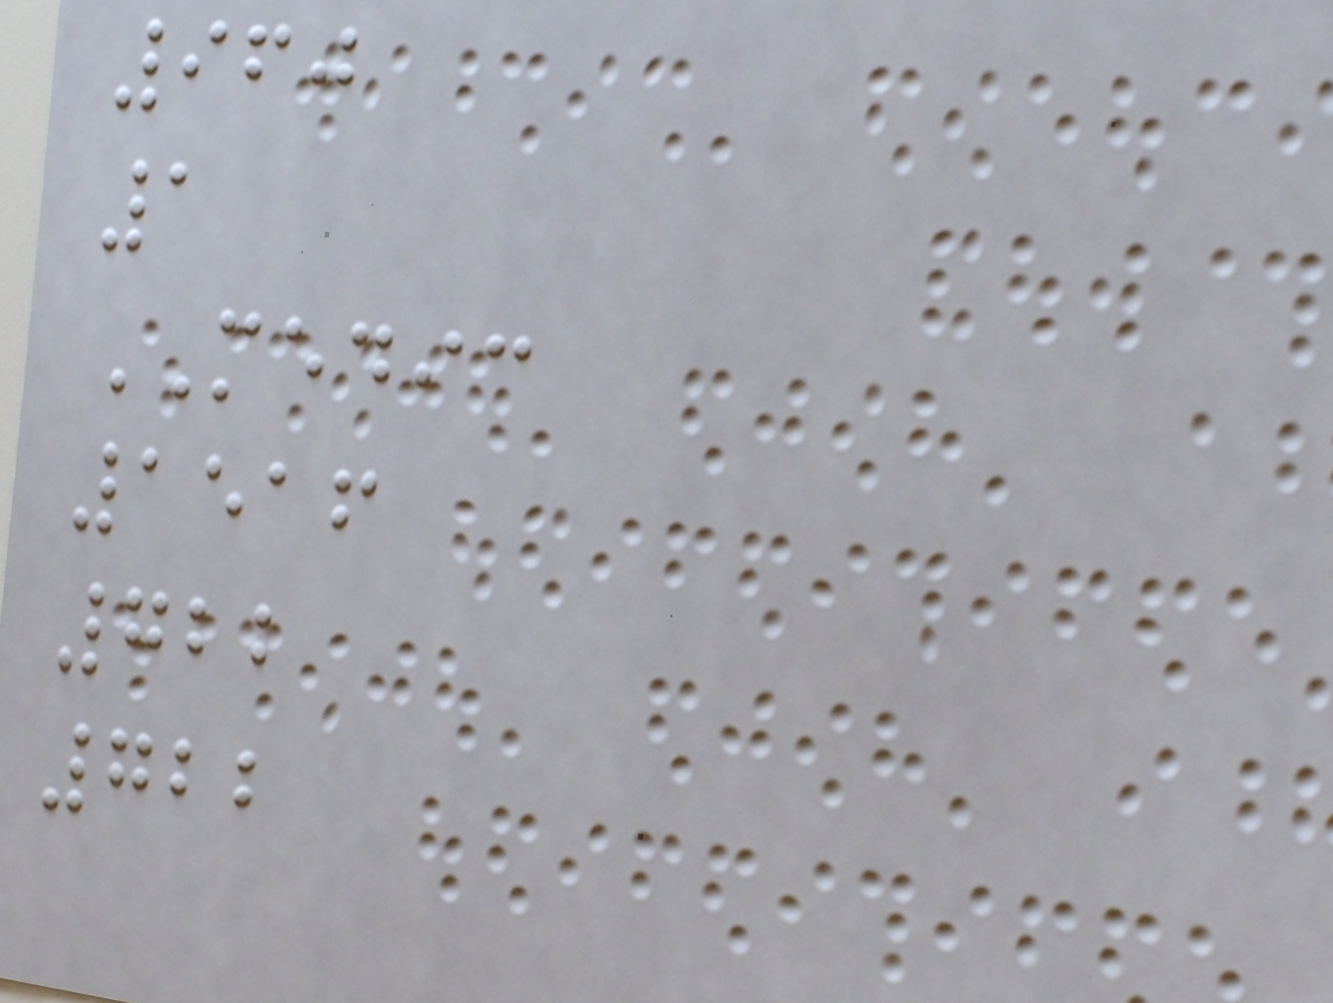960
1
MEDIC
1516
722
722
